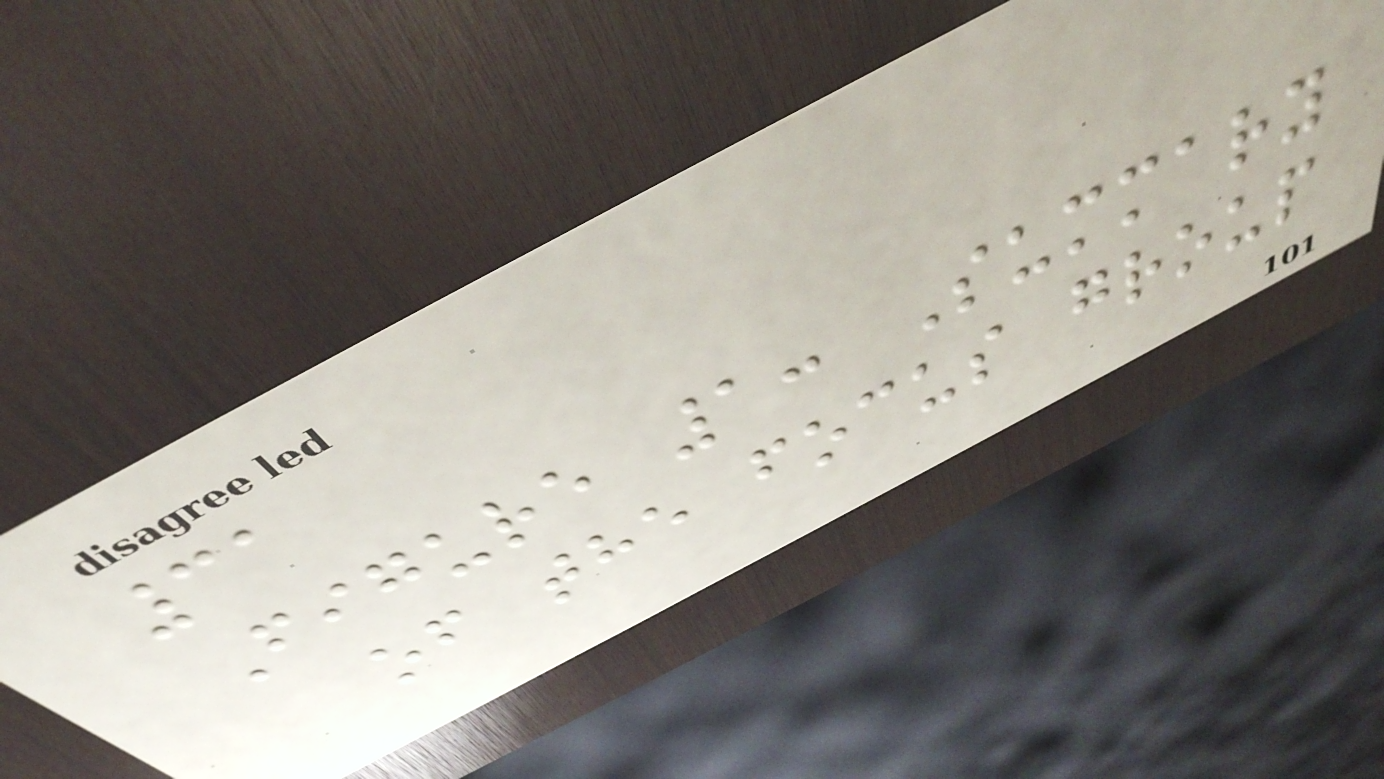31
Figure 1: Summary
of the focus group
